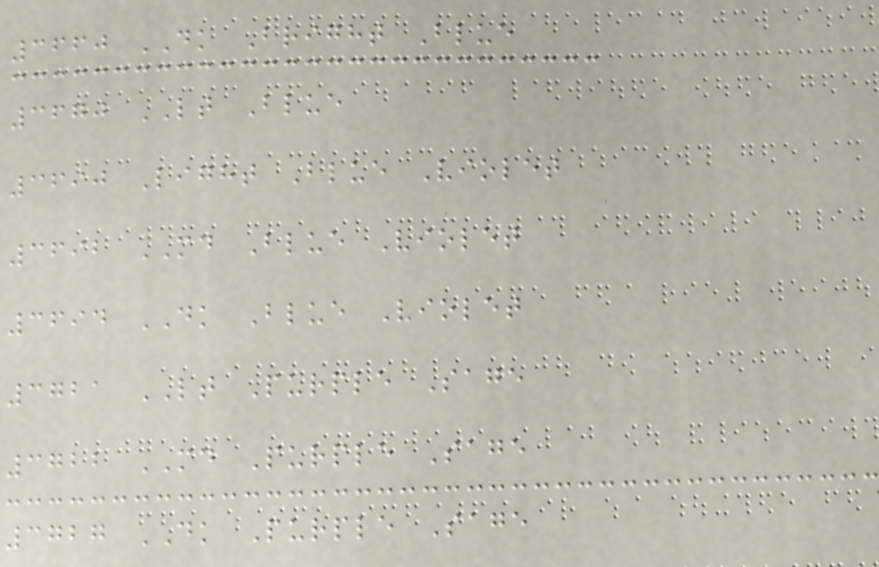3660 DK Bright Blue
3670 LT Blue
3690 Light Blue Violet
3692 MD Blue Violet
3694 DK Blue Violet
3721 LT Purple Sage
3722 MD Purple Sage
3727 DK Purple Sage
